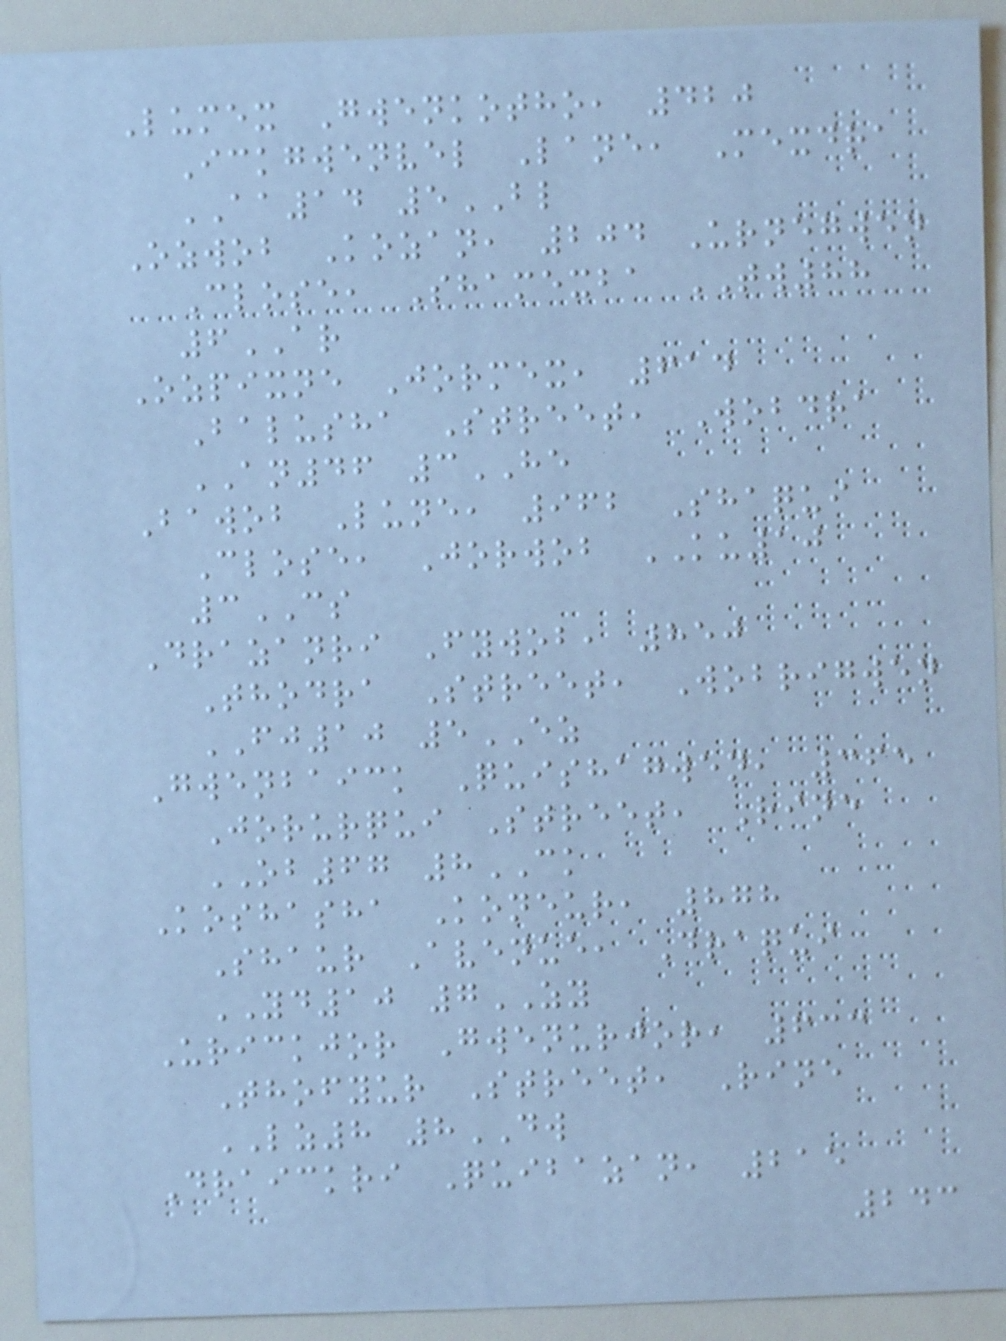Lumex Gwenkotho, 420
Ickgwenvel Lane, Mexdra
AA14 5BL
Ozwob Kozan, 204 Urnegwen
Close, Shamexba TW88
6AR
Ozpixne Jormex, 614
Balusha Street, Wobdra
AN46 3HE
Bawob Lune, 962 Shaqui
Close, Jorwob KU10
3CS
Drazanri Fywob, 850
Thodra Street, Wobrigwen
FJ10 5EZ
Gwenbaick Quishagwen, 365
Jorurqui Street, Rine
OB67 8CK
Koshasha Koneur, 878
Shaur Avenue, Draqui
YD10 7ZY
Urickjor Gwenurjor, 633
Thofyur Street, Rine
LZ8 8DW
Draickri Quibazan, 215
243
